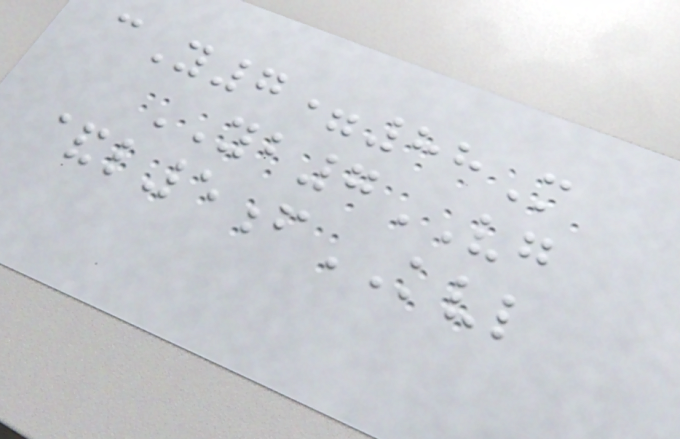cY7=88M
YB7VG
&l5fKVL
